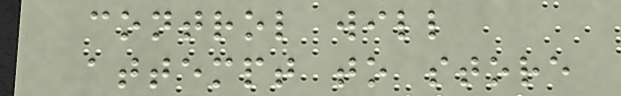control will
attempt to store
